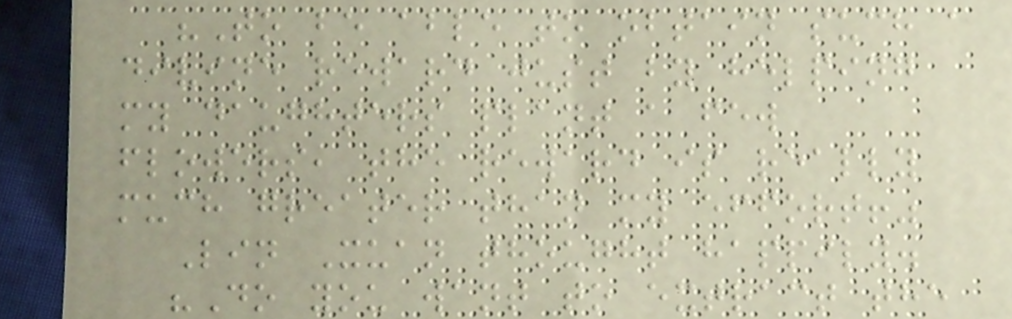"To be able to obtain such a
divine reward just by helping
my daughters plant a few
flowers, the reward is really
much greater than my effort!"
Lin Xuan thought happily.
"Do you want to extract the
